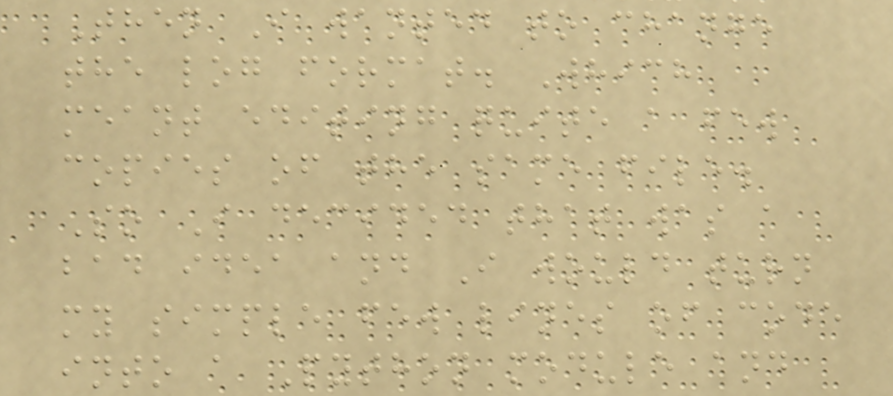Then I wanted to change
the log format. Which
meant editing quite a few
copies of the same file.
So I decided that was a
bad idea and I would turn
my simple few lines of code
into a Python module and
